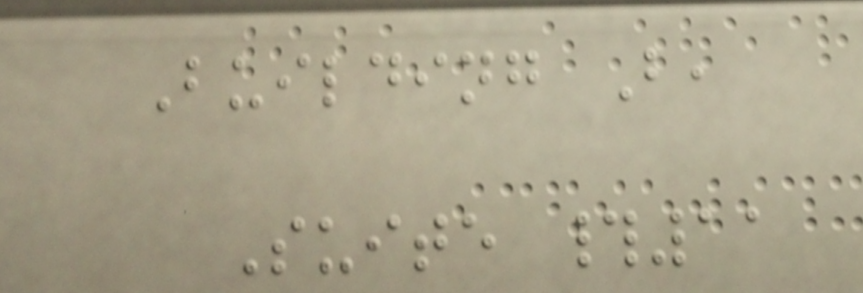Building B,
Suite #11
